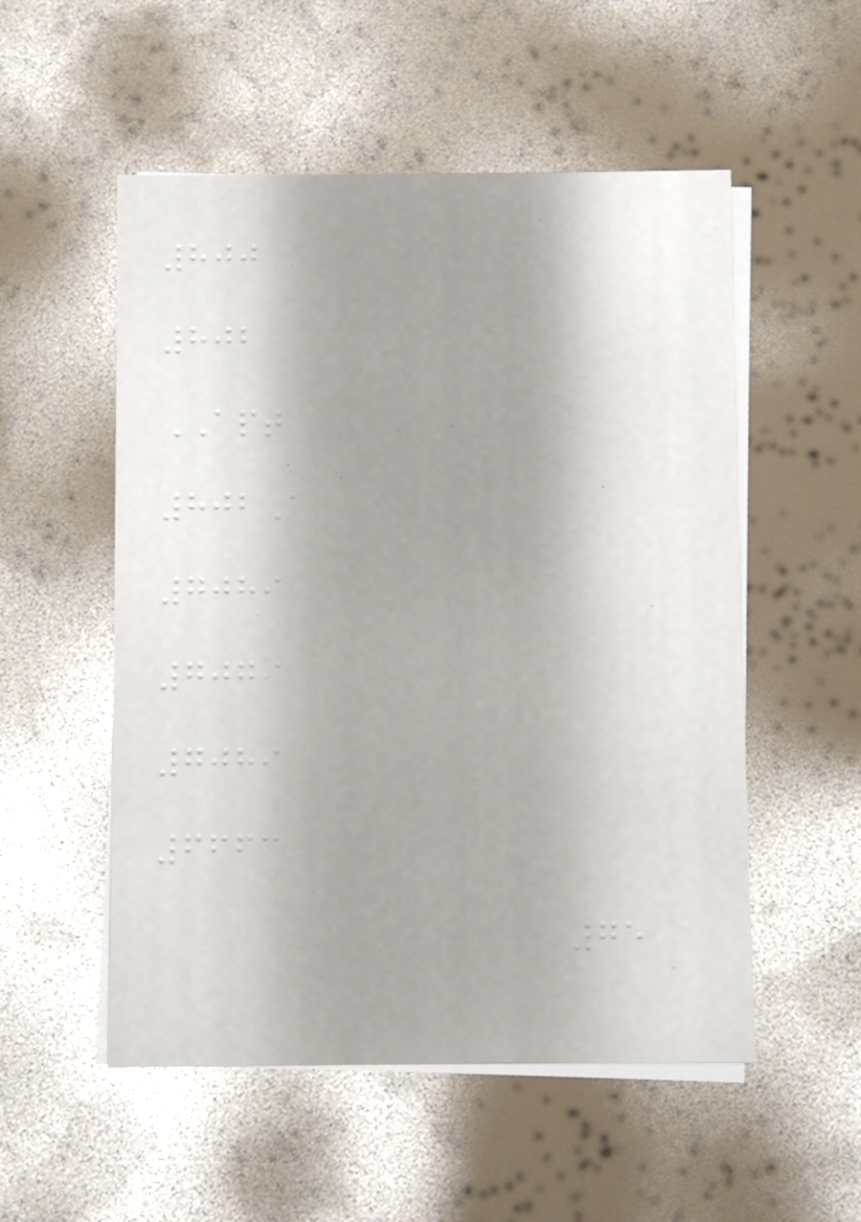800
802
APT
802A
7089
7079
7089
6663
75
